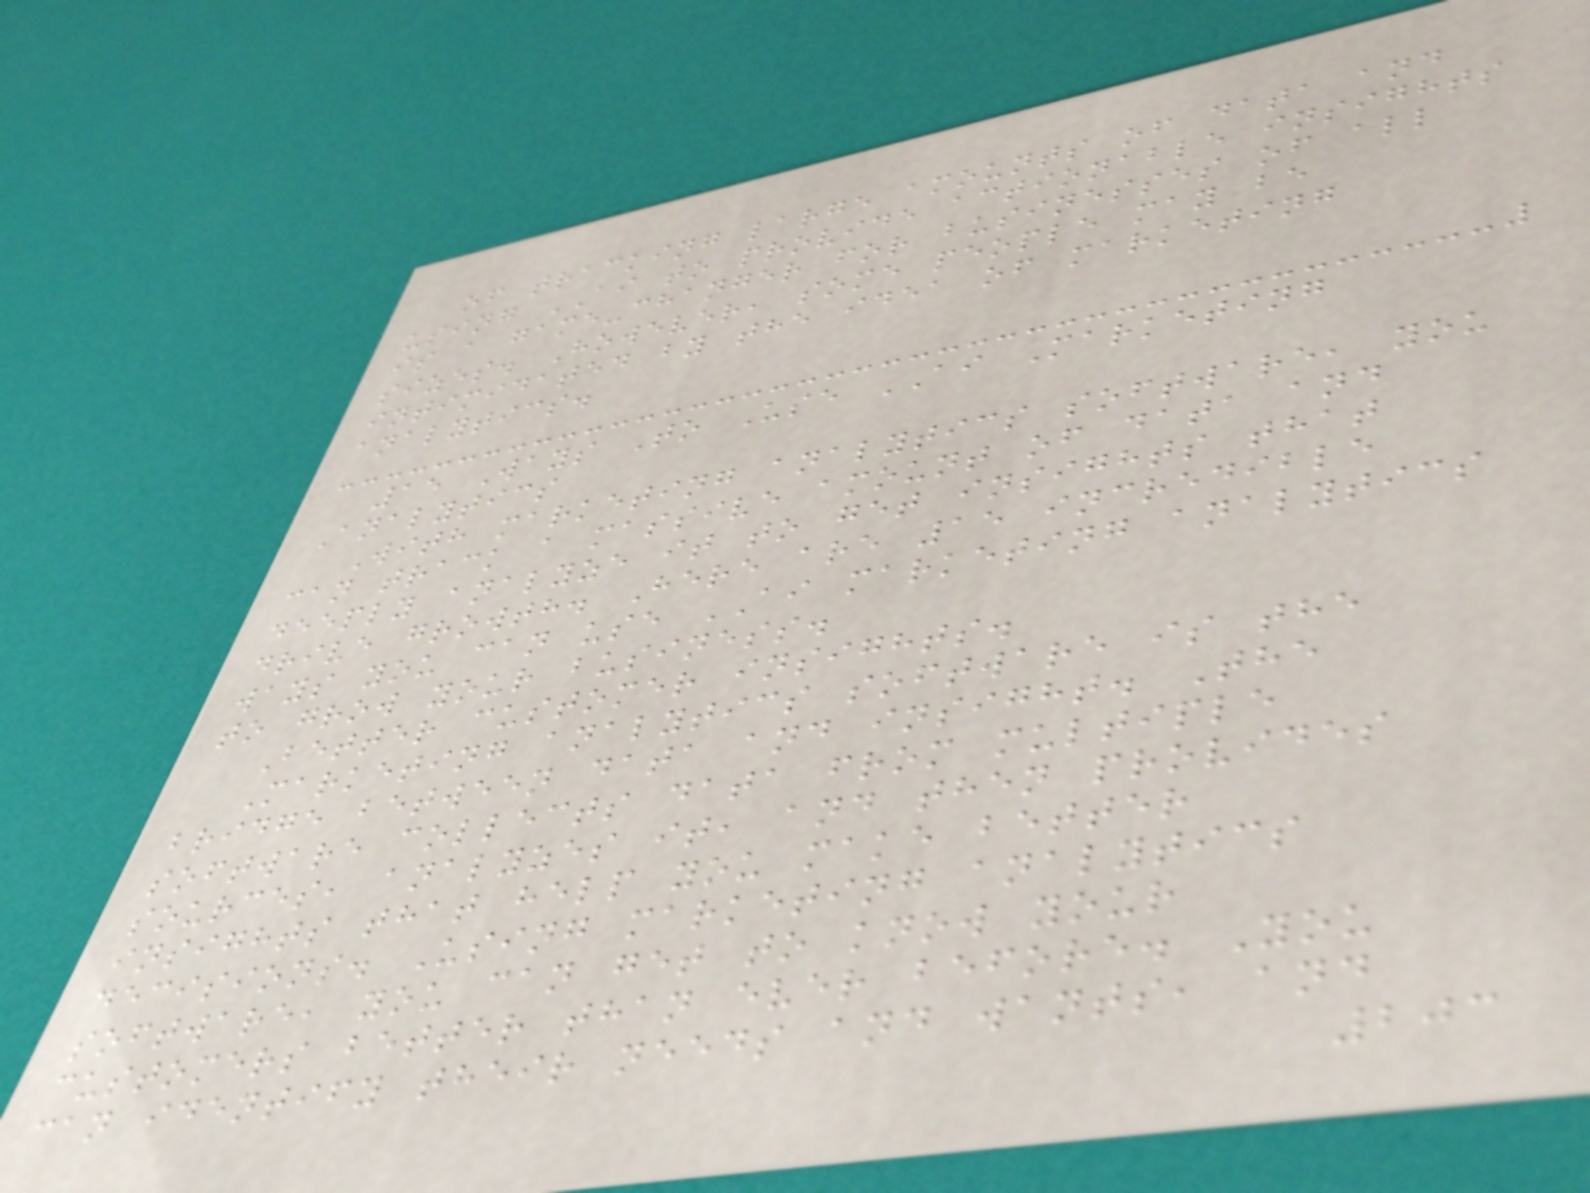of tracking large amounts of data and
using AI to provide actionable insights
is a game-changer for businesses of all
sizes. However, some people may be
intimidated by the idea of marketing
analytics.
15 Ways To Use AI Marketing
Analytics
With marketing analytics software, you
can track a massive amount of data and
deeply analyze it to get insights that
drive growth. Here are 15 incredible
ways you can use AI marketing analytics
to grow your business.
Better customer insights.
Marketing analytics software is the
bridge between data and insight. The
software collects data from multiple
sources, analyzes it, and then provides
insights that help you make better
decisions. Using marketing analytics
software, you can get to know your
customers better than ever before. You
can identify their needs and wants, and
203
